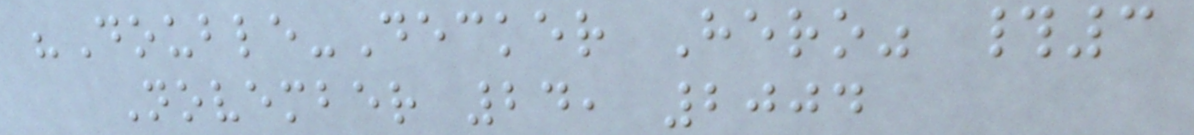"Double-Decker Hero" #3
November 24, 2004
